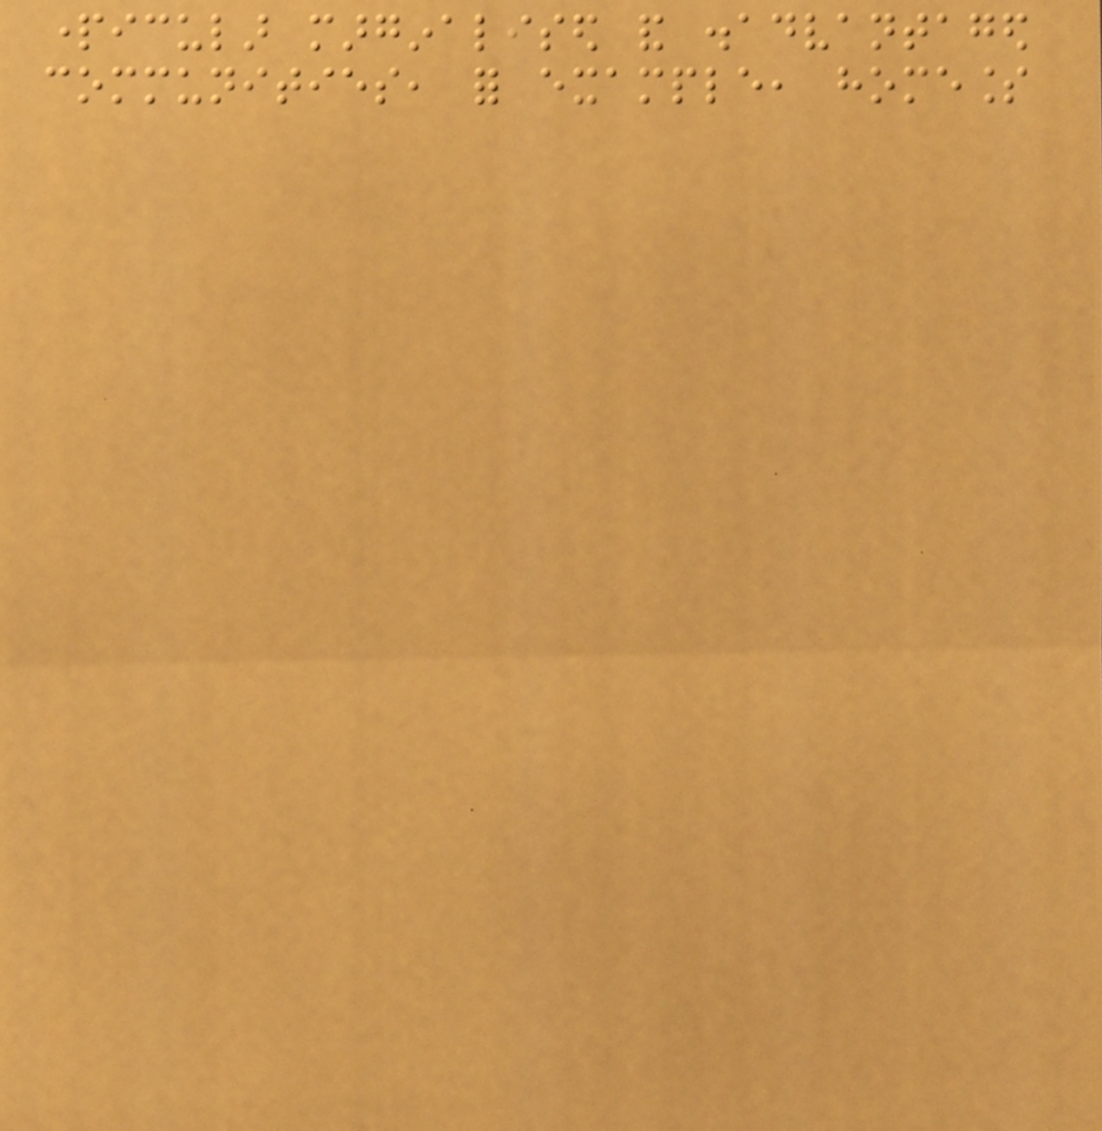particular marginalised and disadvantaged
communities, for example, homeless
